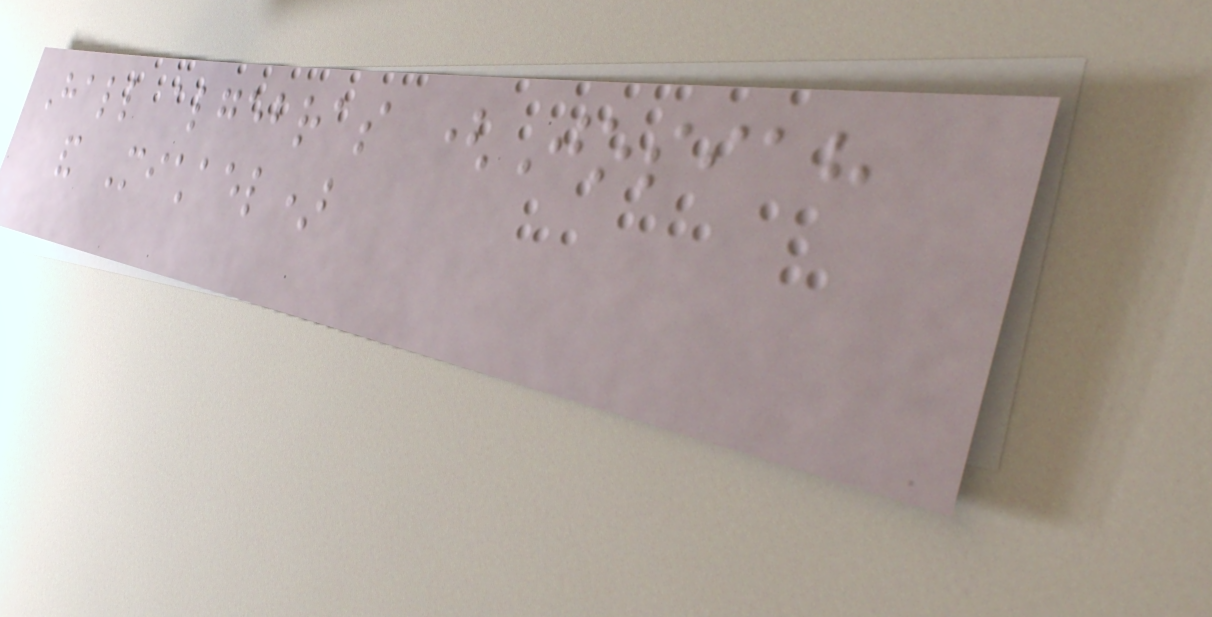Hall algebras (Josiah
and Michael)
